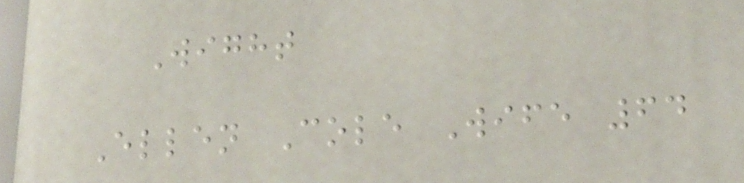Wight
Ellen Cole Wife 64
